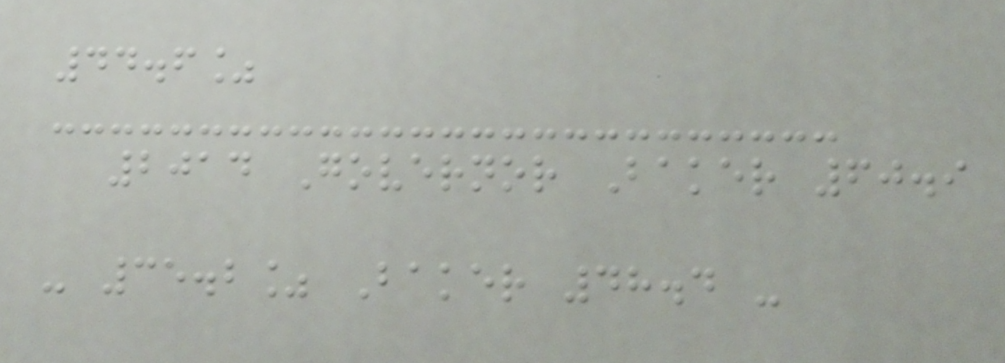44.6%
2014 Governor Baker 60.9
- 35.2% Baker 48.4 -
